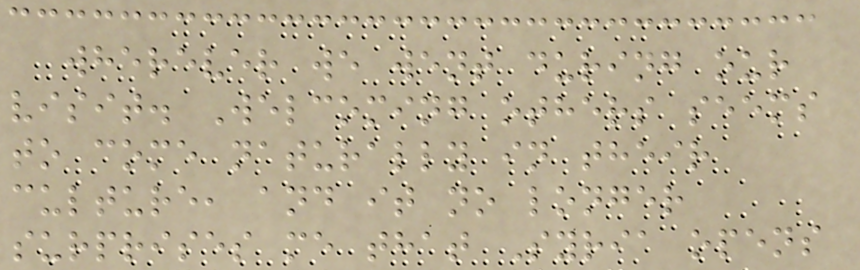wherever we went during our
visit. Welcoming others seems
to come naturally in their
culture, and it no longer
surprises me that Syria opens
